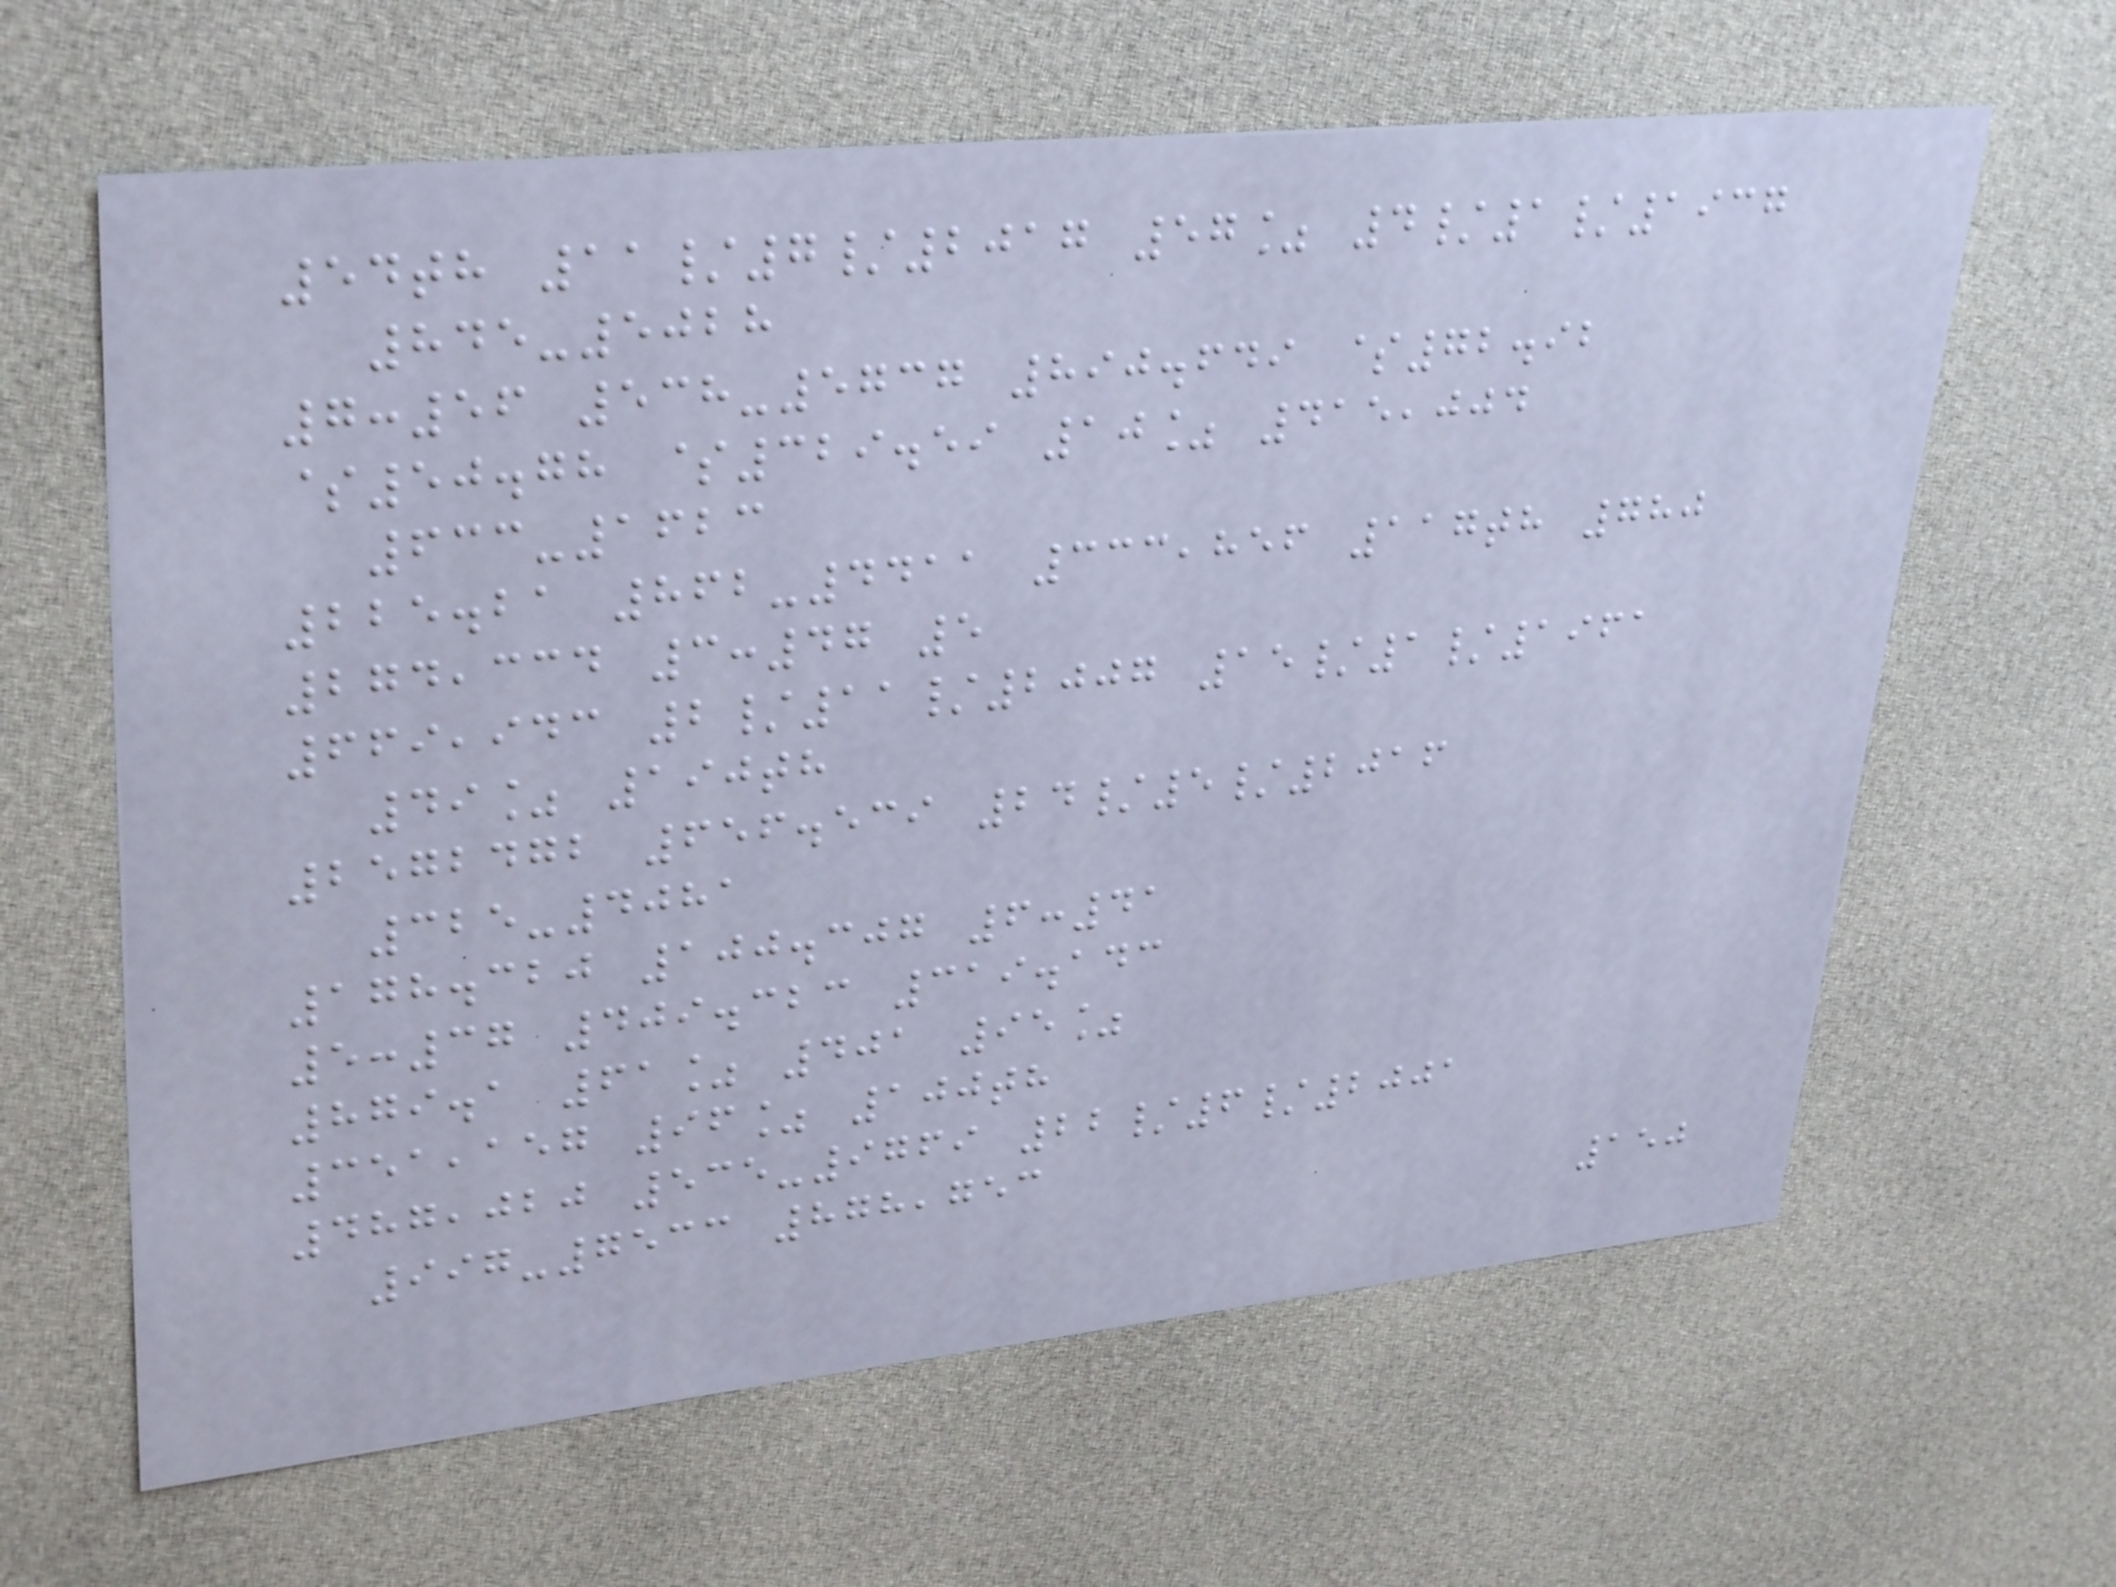54th 11/7/2017 57% 4/1/1937
845-5028
7:56 538-5737 890.649 $72.92
$50.78 $329.59 10% 415,004
633-1623
225.21 862-4411 333,856 117th 780
274,334 3:47 5
669,943 2/11/2007 15/1/1961
49% 190th
2572472 656.539 24/5/2016
325-4081
178.320 100.307 6:41
5:37 409.323 319.143
879.1 61% 401 95%
351,157 96% 100th
487,020 535-9769 22/6/2001
997-7533 878,753
150
